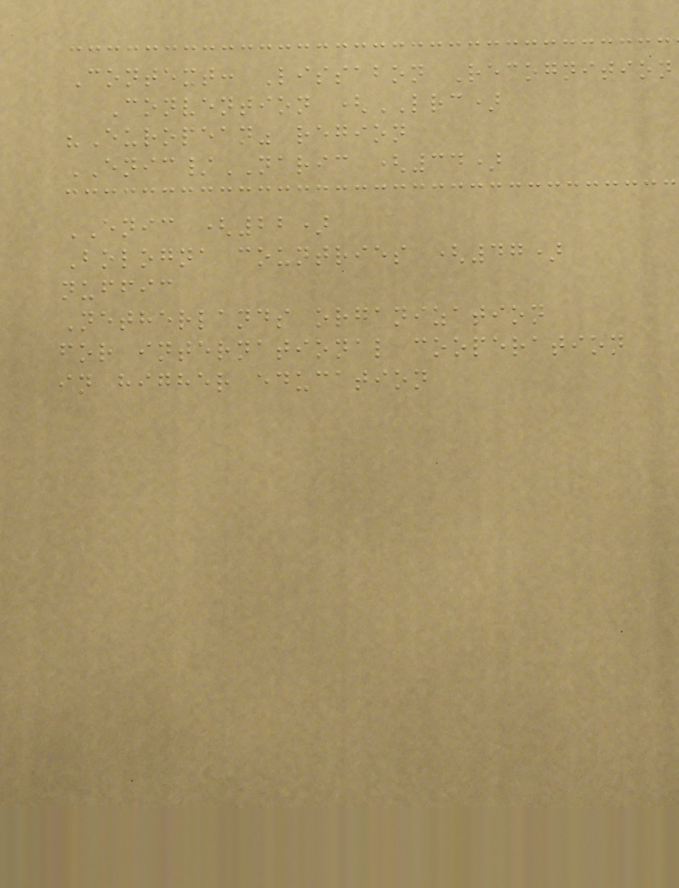Context: Lissabon Recognition
Convention (LRC)
"European" region
ENIC/NARIC (34)
ENIC (22)
Bologna countries (47)
nuffic
Netherlands organization
for international cooperation
in higher education
